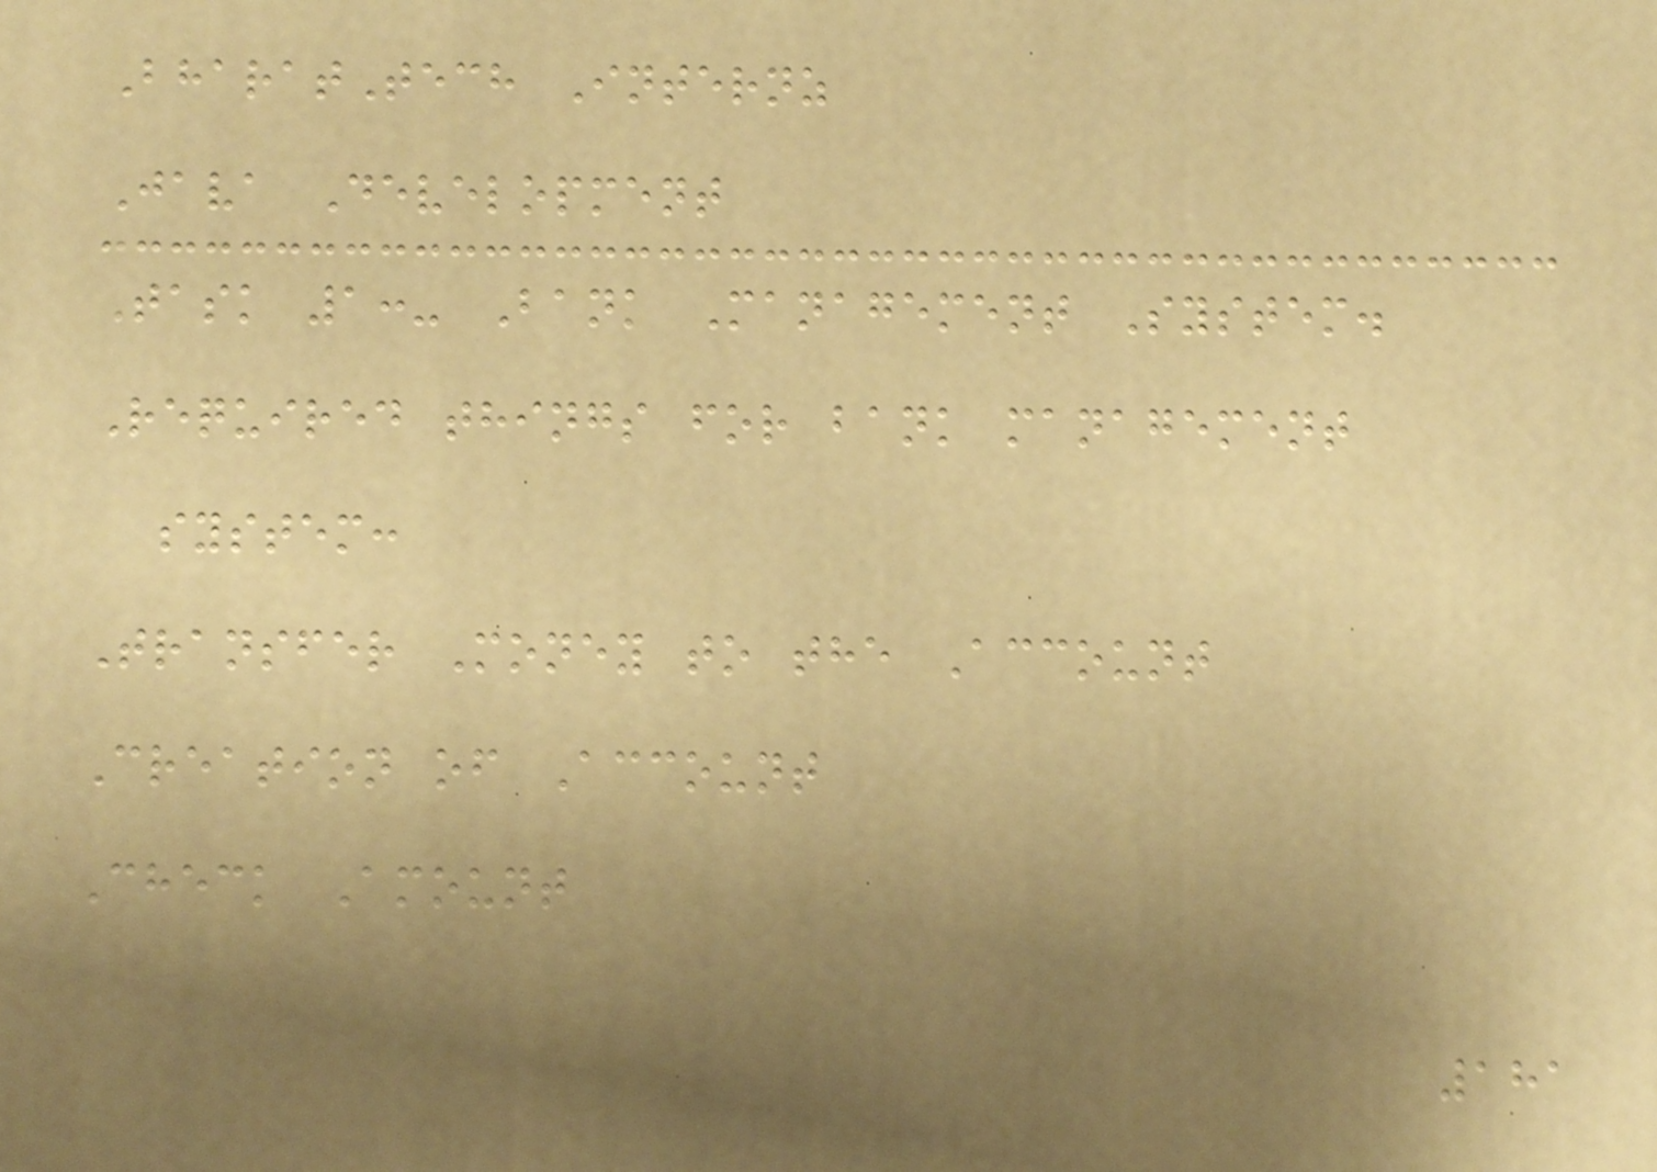BharatTech Internz
Java Development
Task 1:- Bank Management System.
Required things for bank management
system:
Transfer Money to the Account
Creation of Account
Check Amount
181
